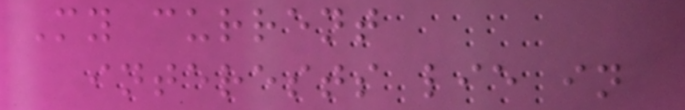My current
interests lie in
